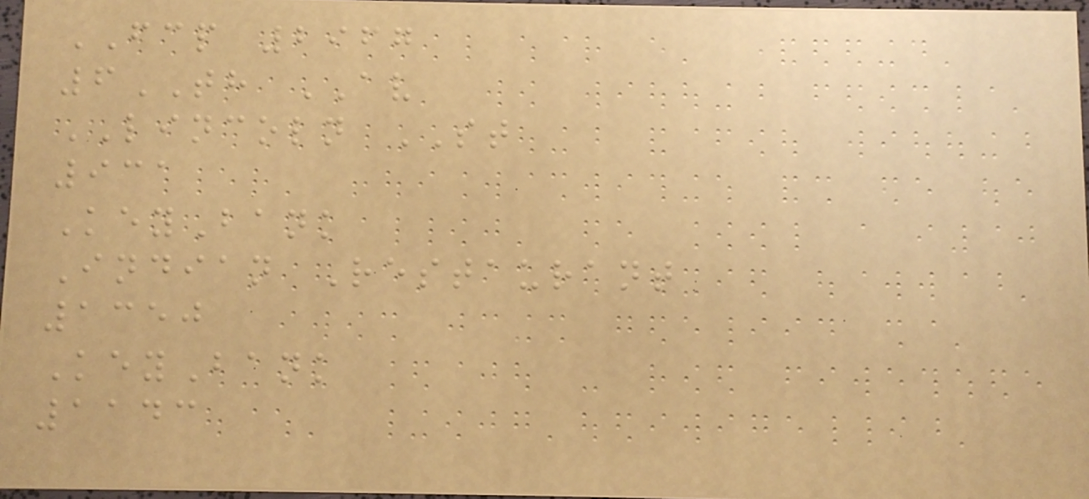FCP 2967
6TH AV
LINCOLN ST
931
KeyBank
Indian Restaurant
1350
KeyBank
1143
